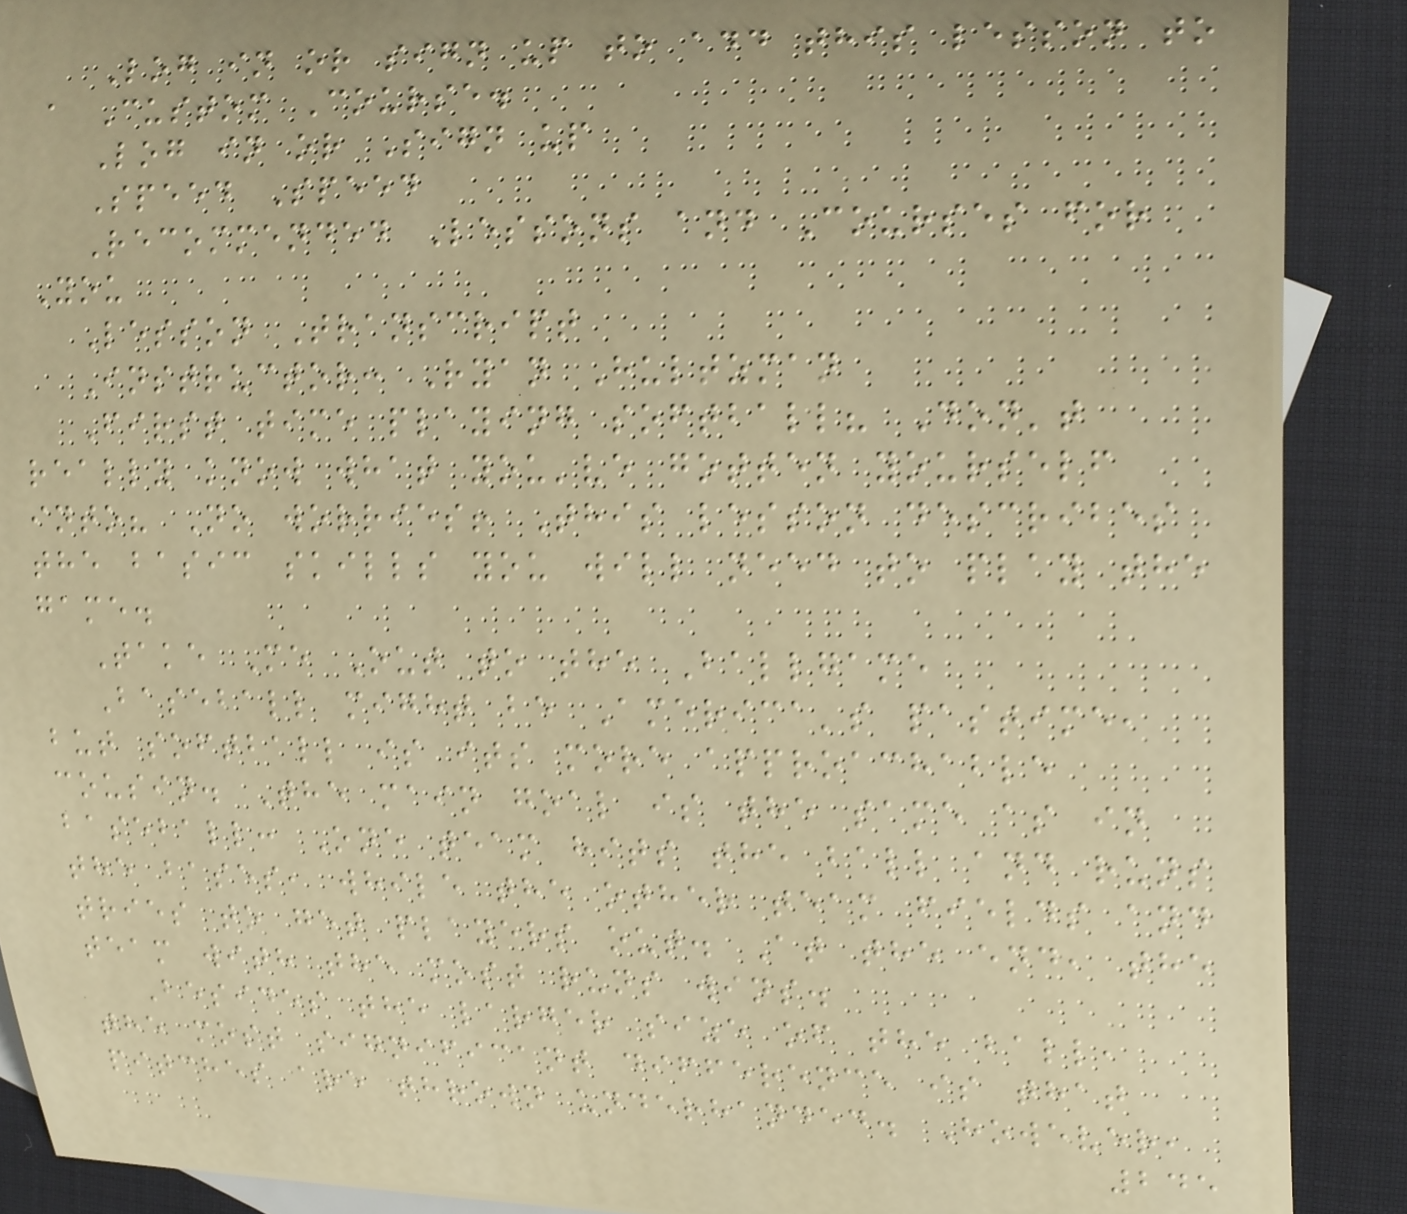Log in or sign up to add this lesson to
a Custom Course.
Log in or Sign up
Speed Speed
Recommended Lessons and Courses for
You
Lesson Transcript
Instructor: Ryan Hultzman
First time playing softball? Don't
really know what you've gotten yourself
into? No worries! This lesson describes
the basic skills you will need to play the
game.
Take Me Out to the Ballgame
Baseball might be America's pastime,
but softball is its more approachable
cousin. The main goal is the same as in
baseball: One team hits the ball and runs
the bases, while the other team fields and
tries to get players out. At the end, the
team with the most runs wins.
Besides the larger size of the ball,
the most significant difference is that
pitches are thrown underhanded. However,
245
